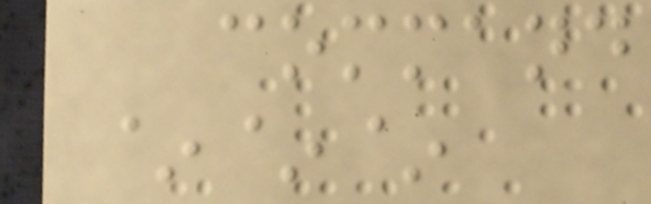command
~~~
